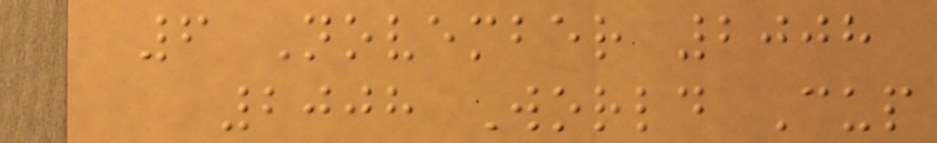6 November 2008
2008 World Cup
